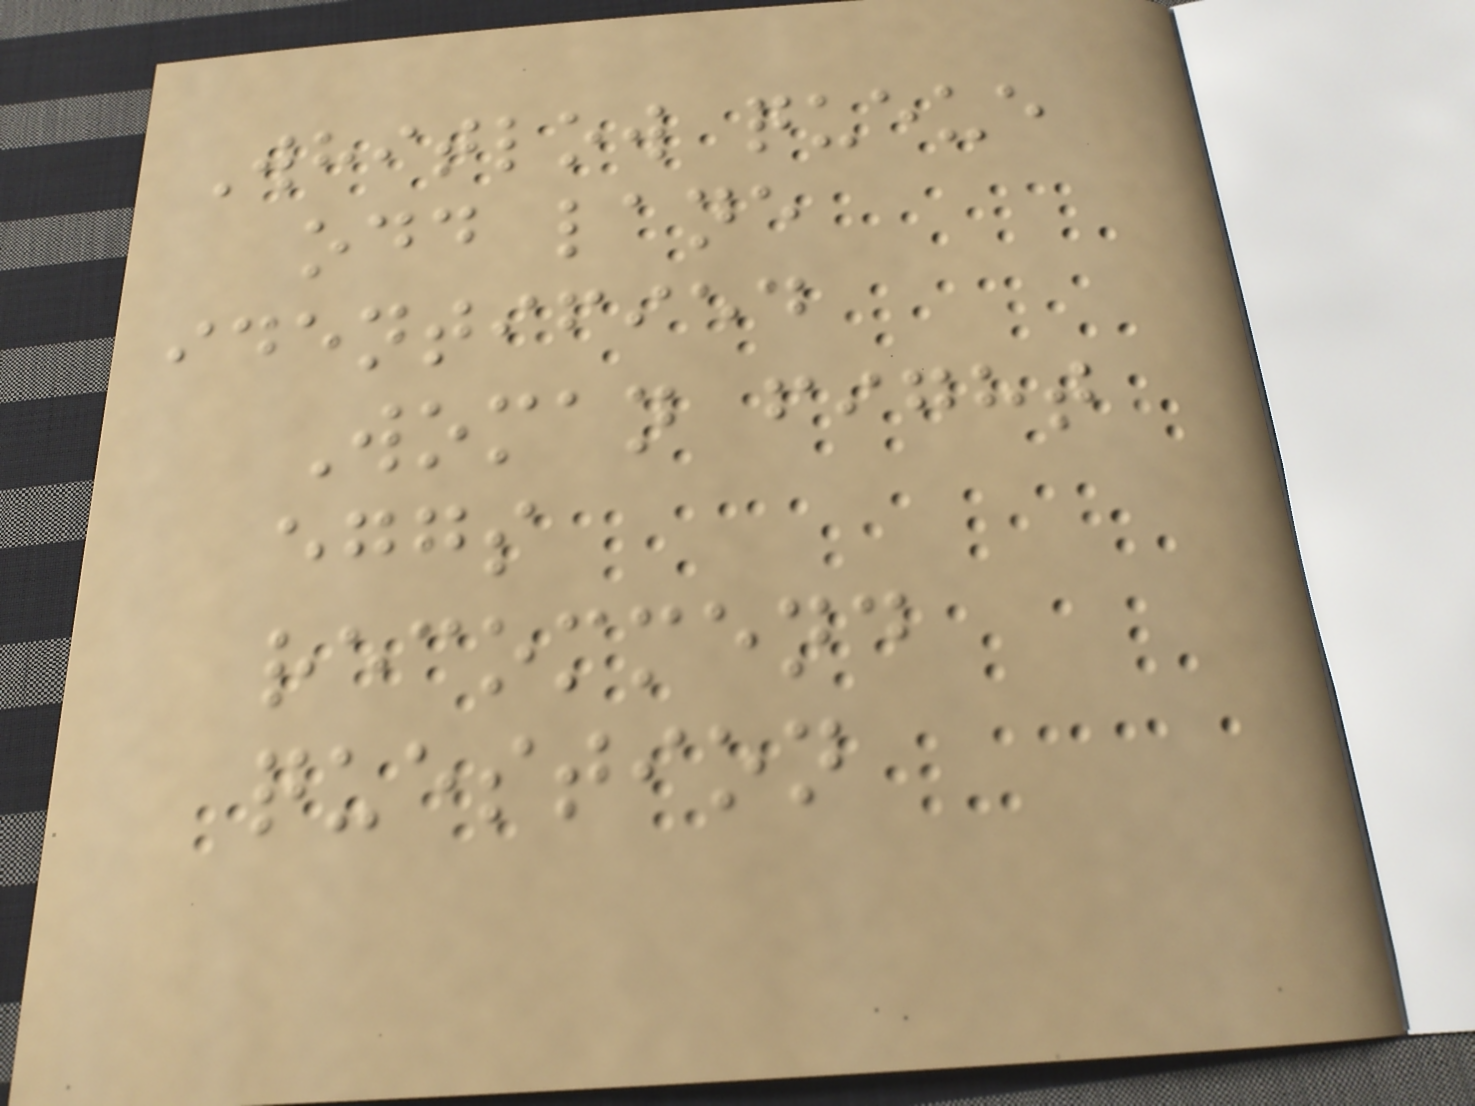Whitlow queue
odd lane
identified
Woman fight
eggs
recommend
question
